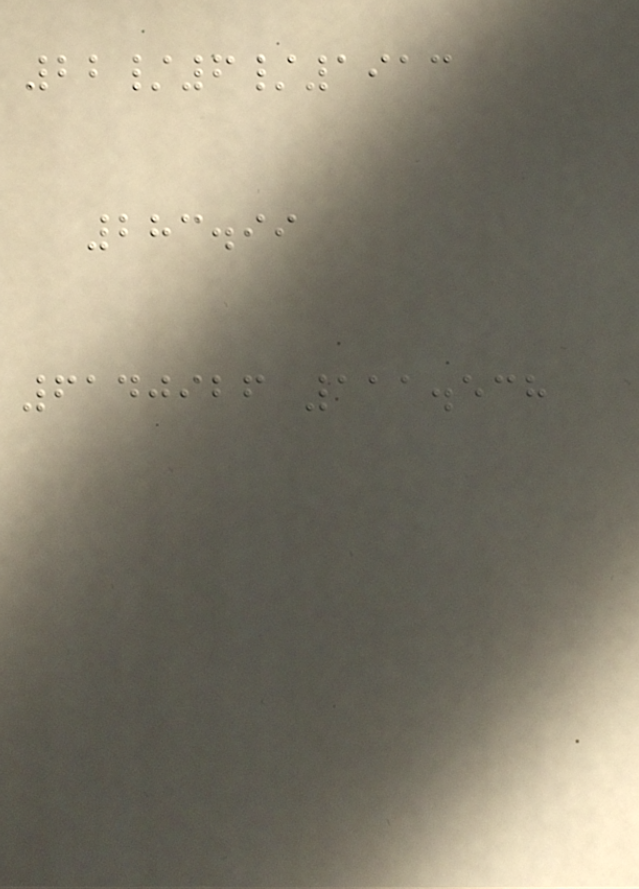22/6/1913
283.99
6140926 111.538
